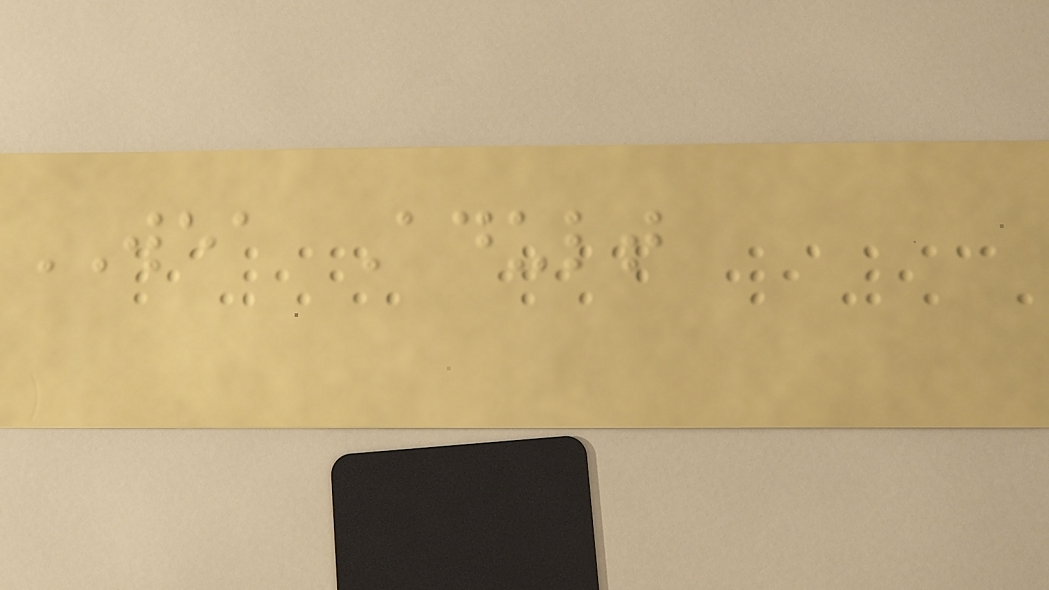WEA Adult
